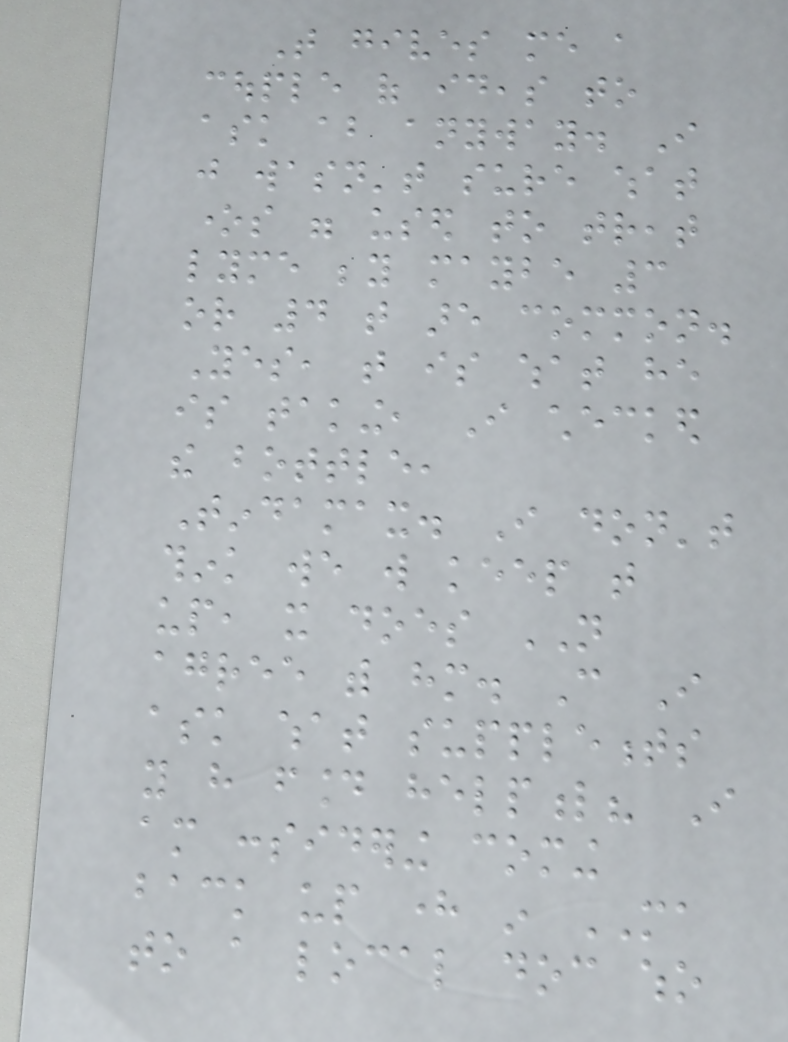That gives me a
couple of ideas to
ask about anyway. I
just wasn't sure what
ones were used to treat
lyme beyond maybe 3
or 4 that are common.
Yes, that is what he
is taking, I checked
the bottle,
Tindamax. I don't
think we will keep that
up, it does NOT
agree with him. Can I
ask what supplements
you have found helpful? I
am considering coming
back up here in MA
to a local doc who
